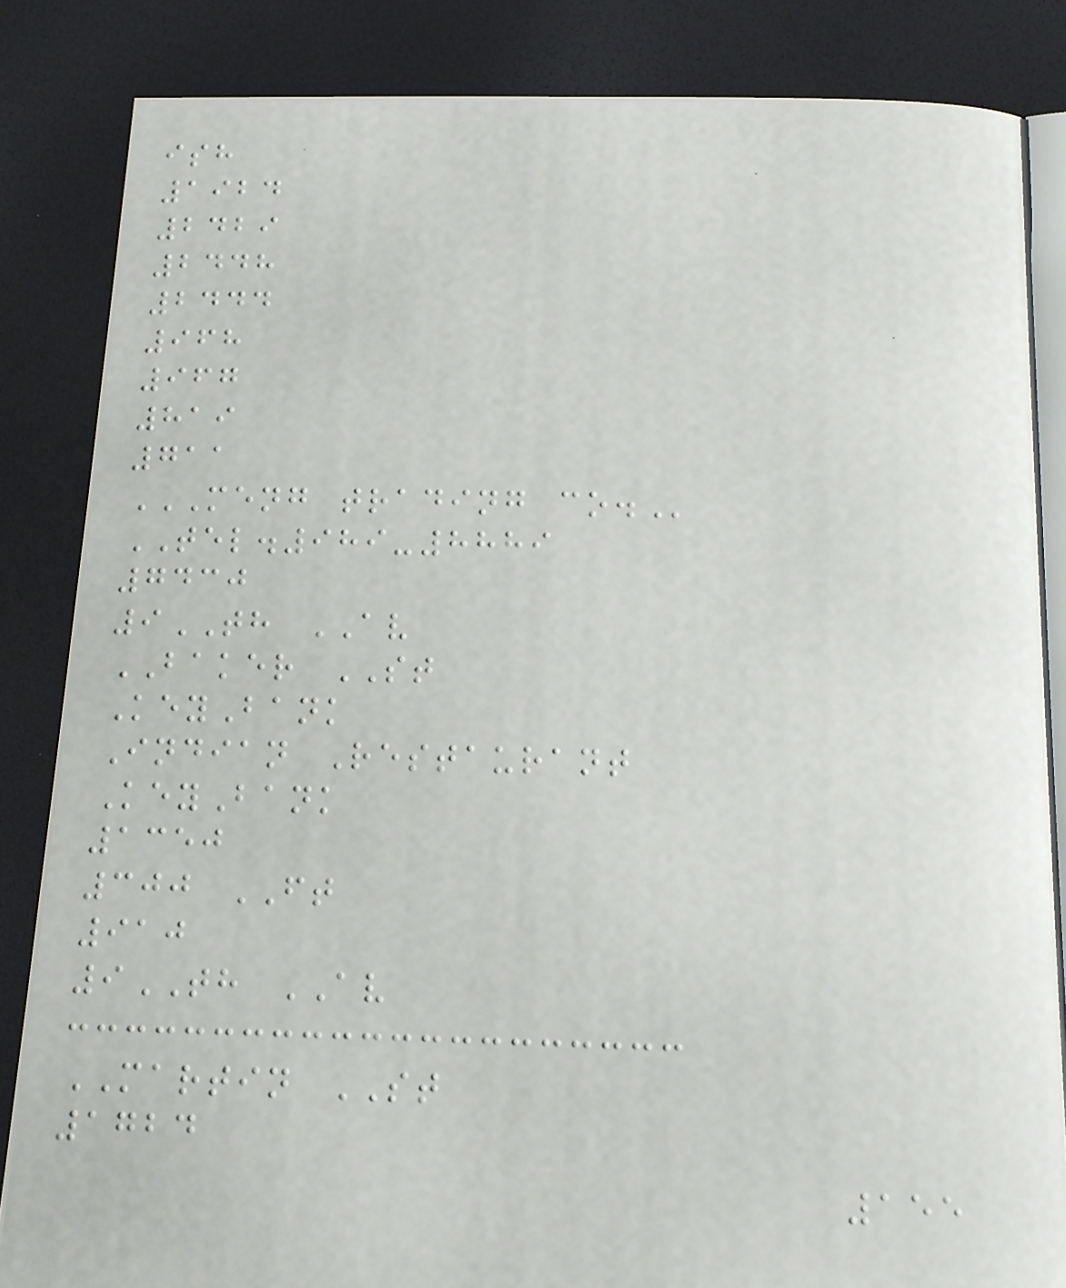ish
1924
2429
2448
2444
968
967
819
711
MENG TRADING CO.
TEL.989-8889
7430
9TH AV
BAKER ST
KeyBank
Indian Restaurant
KeyBank
1350
300 FT
910
9TH AV
MARTIN ST
1724
155
